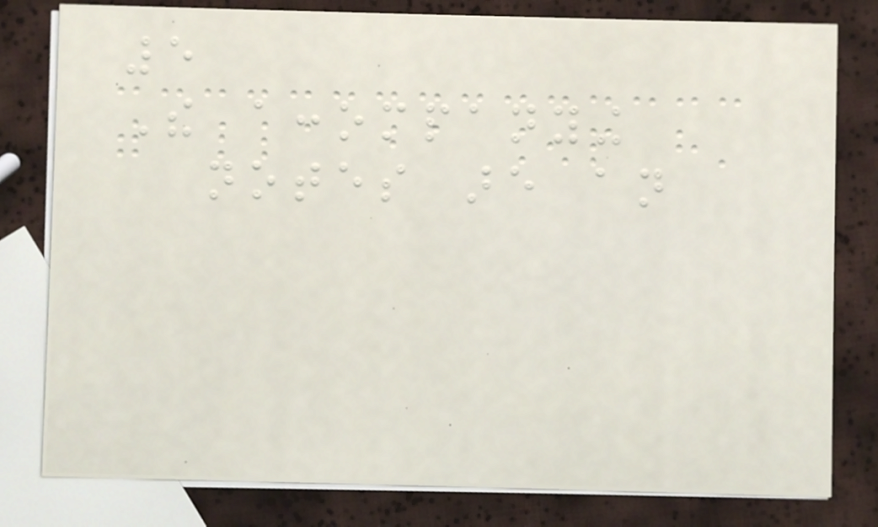5
The accompanying
notes are an
